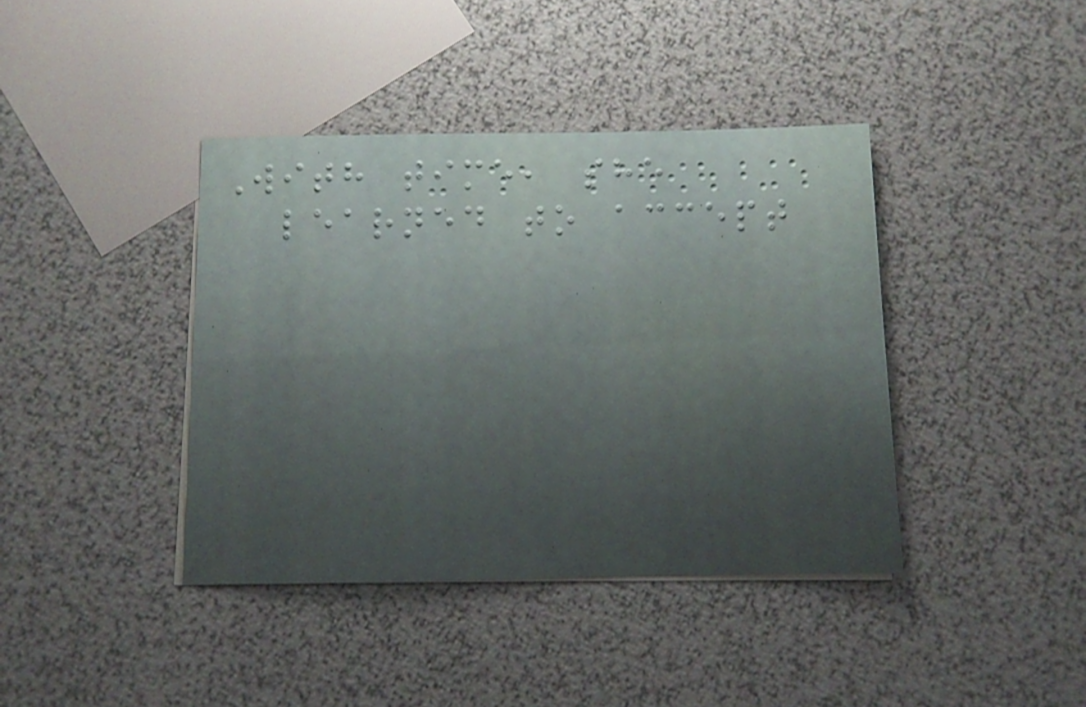With time, she
learned to accept
